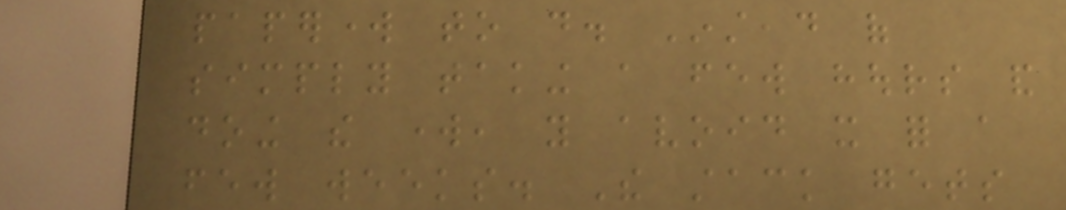paperwork to do. Instead of
simply taking a few hours and
doing the work, you avoid it for a
few weeks. The stack gets
